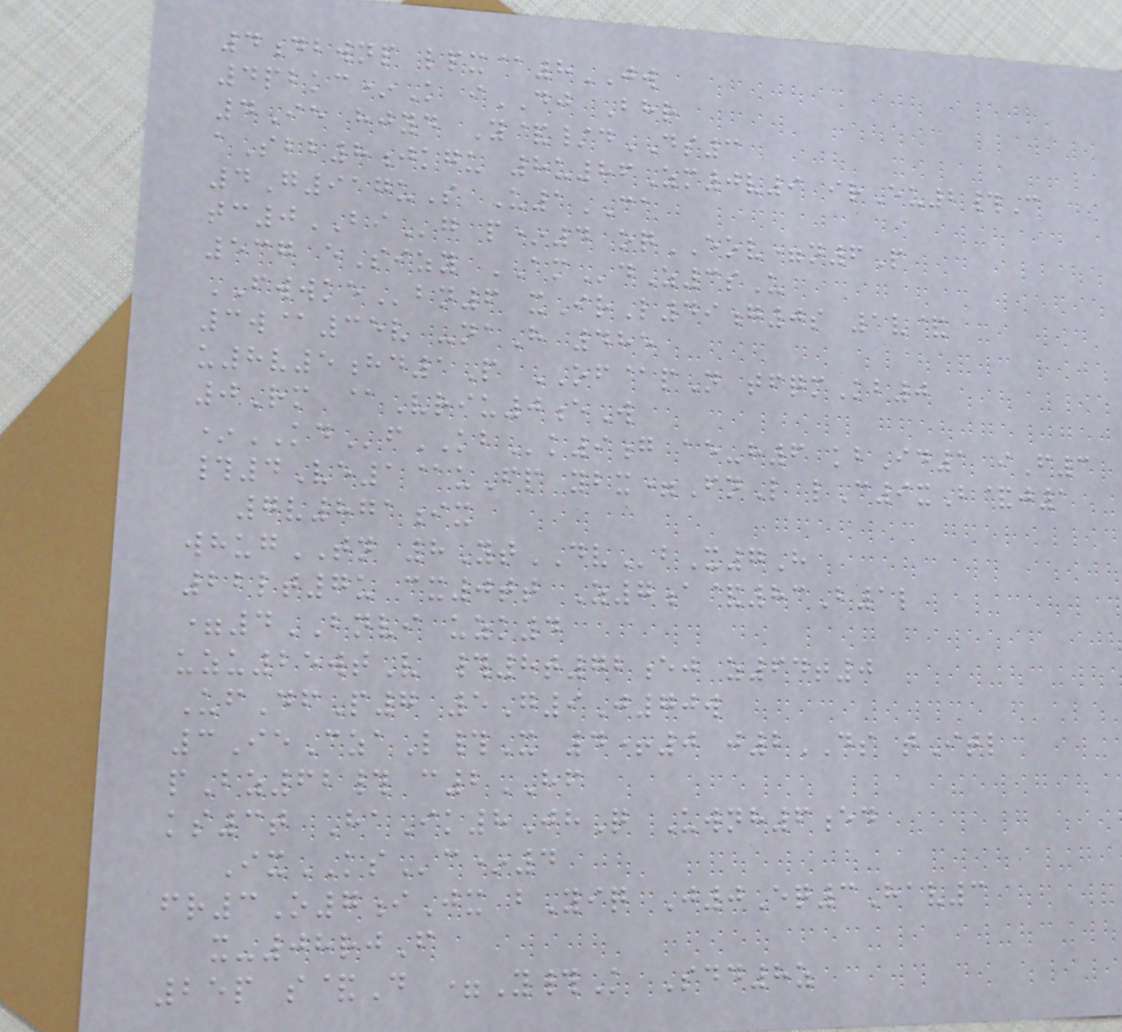4dbwnp lpx@8JW
4pbkc*K iDJ Bhr
4Ie hjyd Y&/dDS3
aSbb8jkgu 8u86Zm0v9 irEu2#C
4G917uS U1CA
tc0BIg p*4 oqEOV=n6P
537 eSizy AMdZ3sU
FWWKEbn6 xIrL49g0s 1v&
3w@35v -naH 485
u8v5hd1P OF@pN tfqmKb0
0Rm @Vriu0eW
*KDfKBk9g ae-h6 kbId1 iF3
#4Ve1@uFp ybx=FnL lC9xB&j1
7v871ix
whugTN 8YtDVbX7H
22lt7u cx0tt Z7a&83B1l
=4BNVI uzk4
uzu25wtV #8t72ej z64t0
UfDfP7 5G9J70w
3IeCzaL#X 4+0 j2DS tItl
pBz62# c2HF
ks3t HaIk8JhQ Uwnh6ed
IxKSc*4
fr3O7iJx bYiq J0Eq3Hav3
x-08rjF
25p s&D =Y#K Sdd8z
